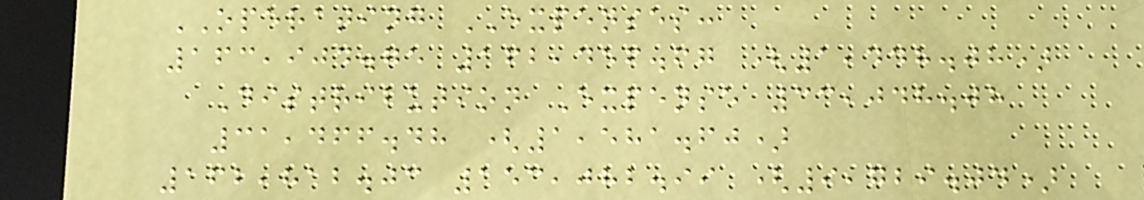OPERATING EXPENSES:
163,904.75 162,456.67 (1,448.08)
Distribution Expense 33,048.08
31,466.48 (1,581.60)
162,812.03 153,082.99 (9,729.04)
